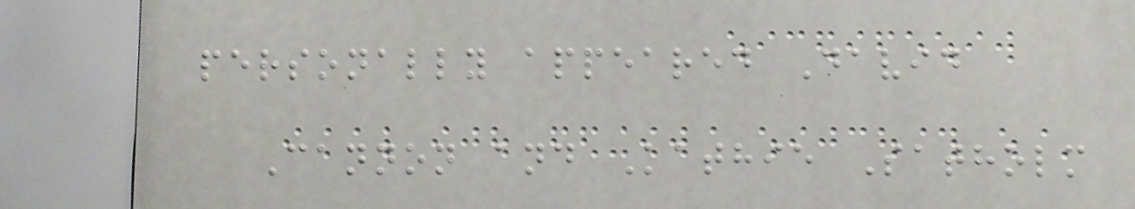personally appeared David
Cannon and Kathie Satholm
